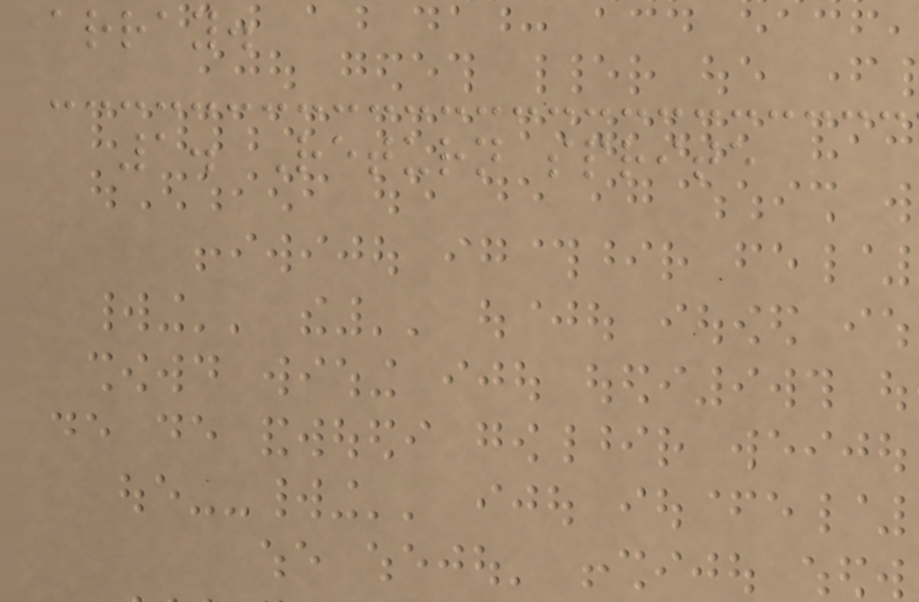array.
1. Return sprite
